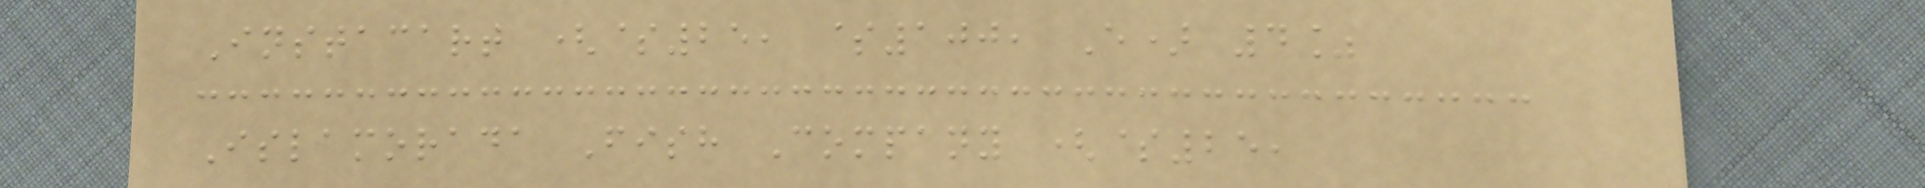Instacart ($25, $100, E) 4%
Islamorada Fish Company ($25,
